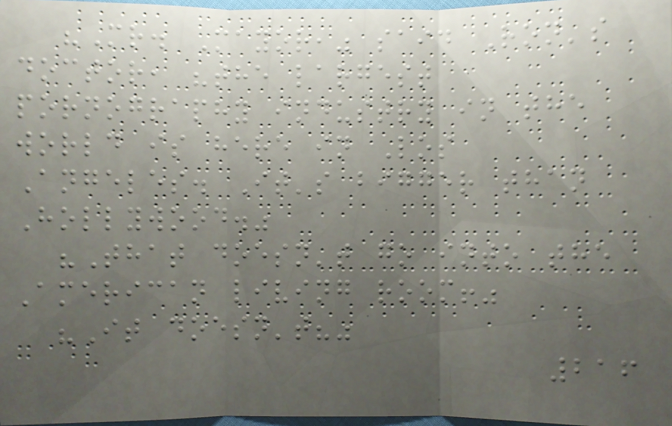"Mr. Mayor," said Ron's
doctor, "the largest
pornography industry in the
world is here in Los
Angeles. It's bigger than
Hollywood."
"That doesn't go into the
American living room!"
"It doesn't?"
216
